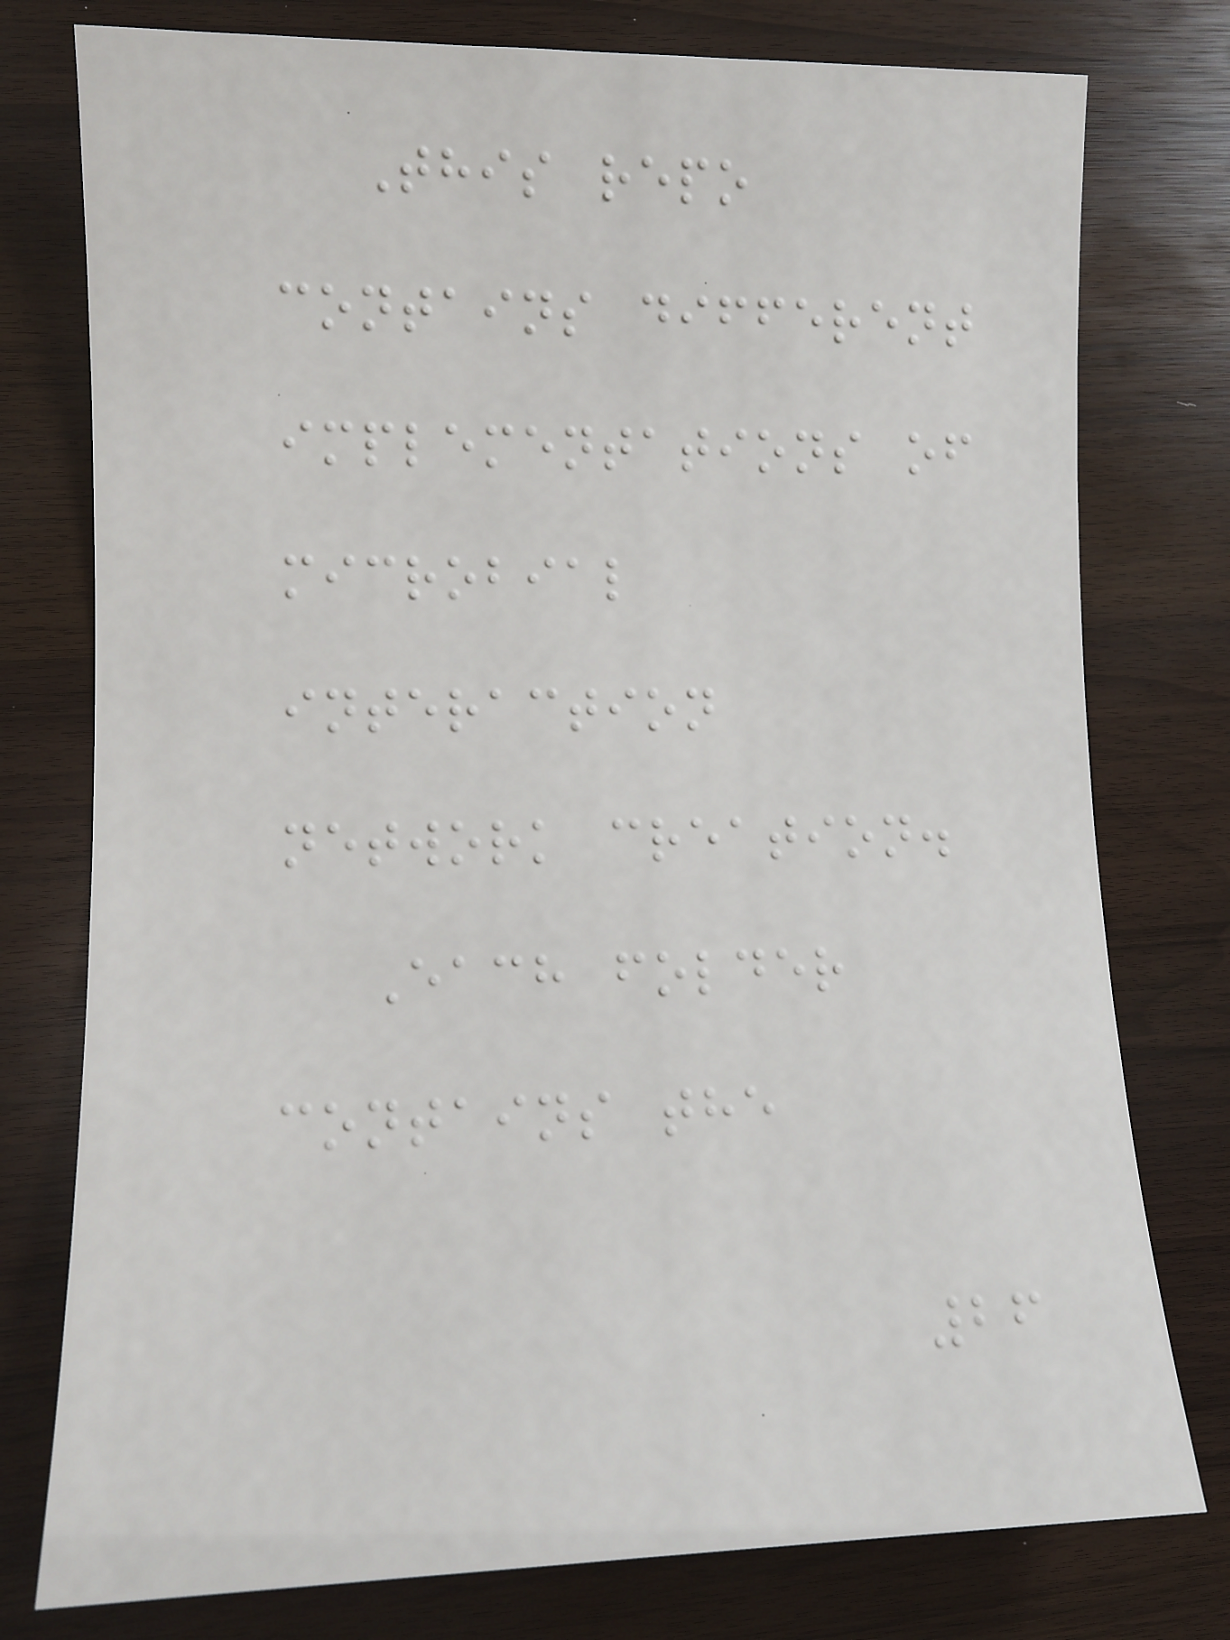This repo
contains different
implementations of
microbial
interaction
network creation.
Each folder
contains the
26
